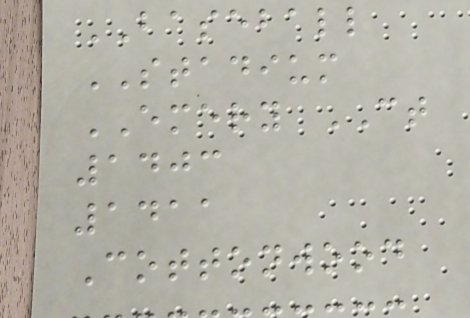BASEBALL
STADIUM
EMERY CT
1403
1411
Cottonwood
